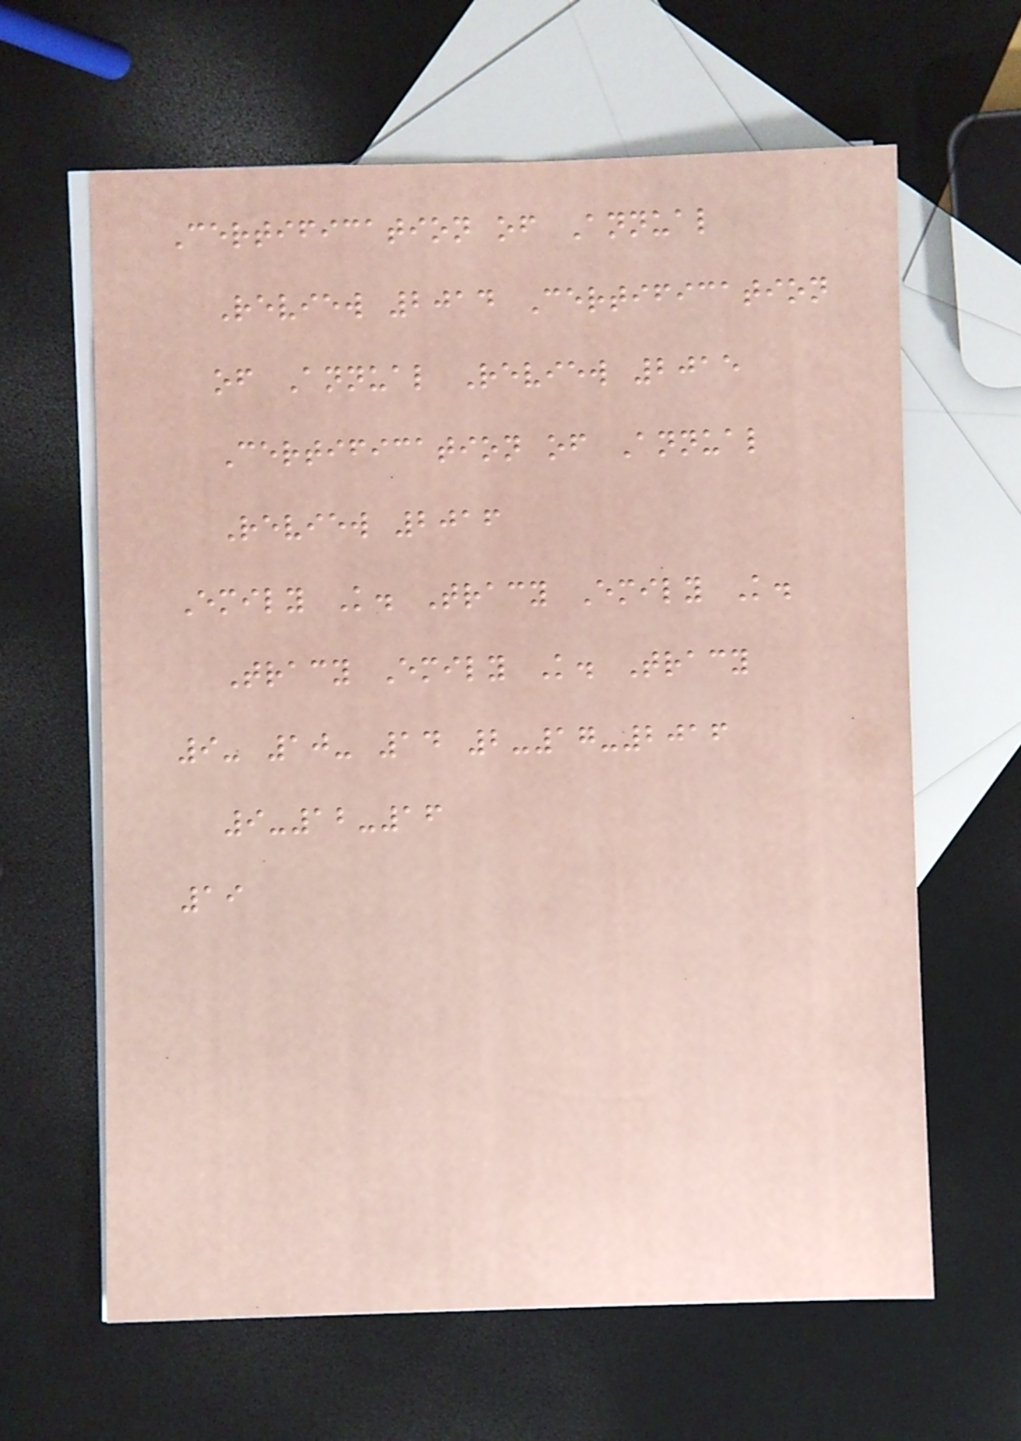Certification of Annual
Review 2014 Certification
of Annual Review 2015
Certification of Annual
Review 2016
Emily K. Tracy Emily K.
Tracy Emily K. Tracy
9- 10- 14 2-17-2016
9-12-16
19
